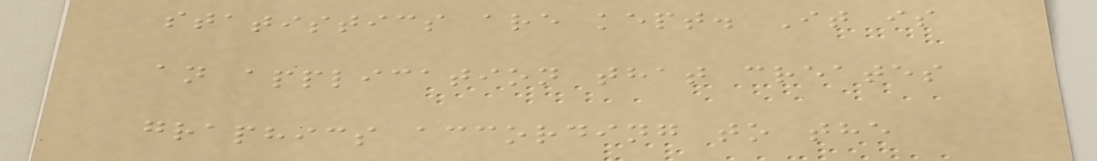statistics are kept. It is
an application that creates
graphics according to the
